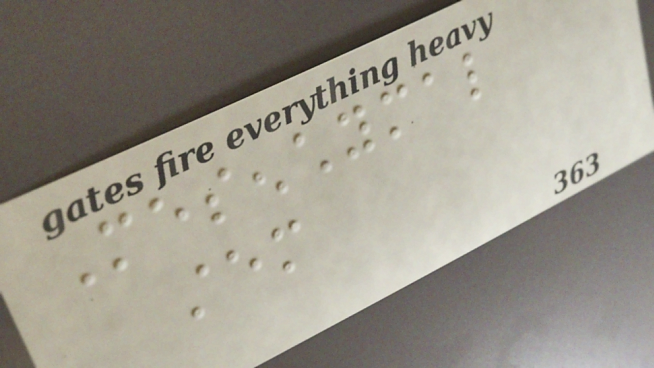Mesenchymal
stem
